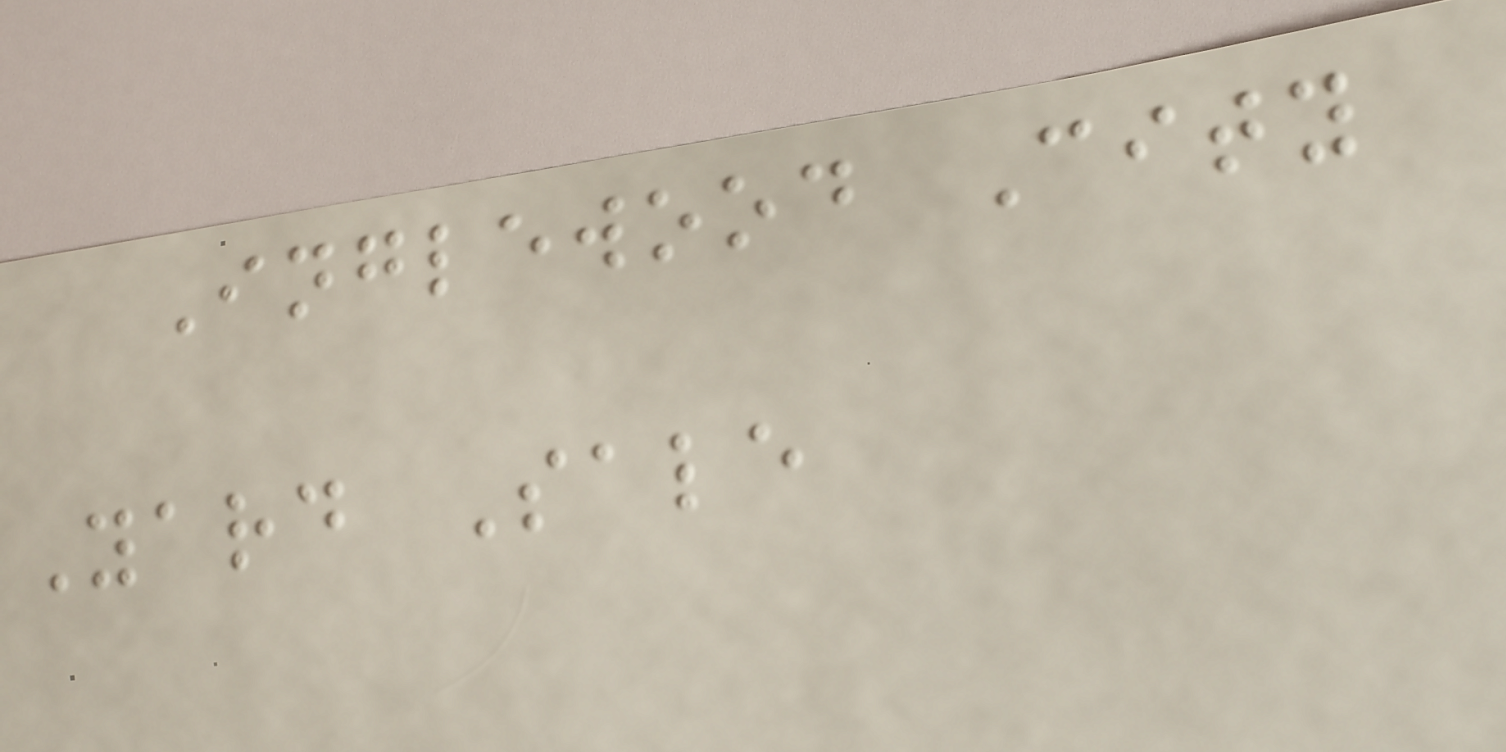Inglewood City
Yard Sale
